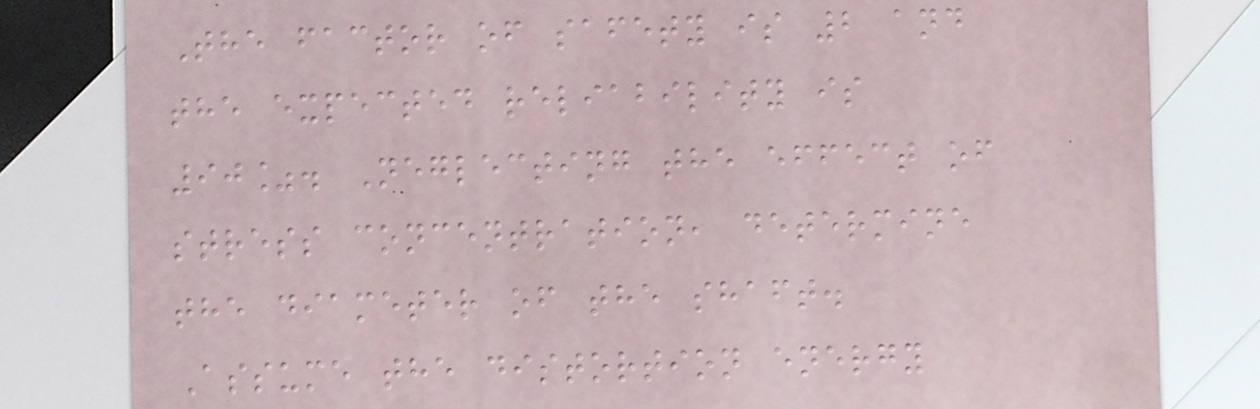The factor of safety is 2 and
the expected reliability is
90%. Neglecting the effect of
stress concentration, determine
the diameter of the shaft.
Assume the distortion energy
